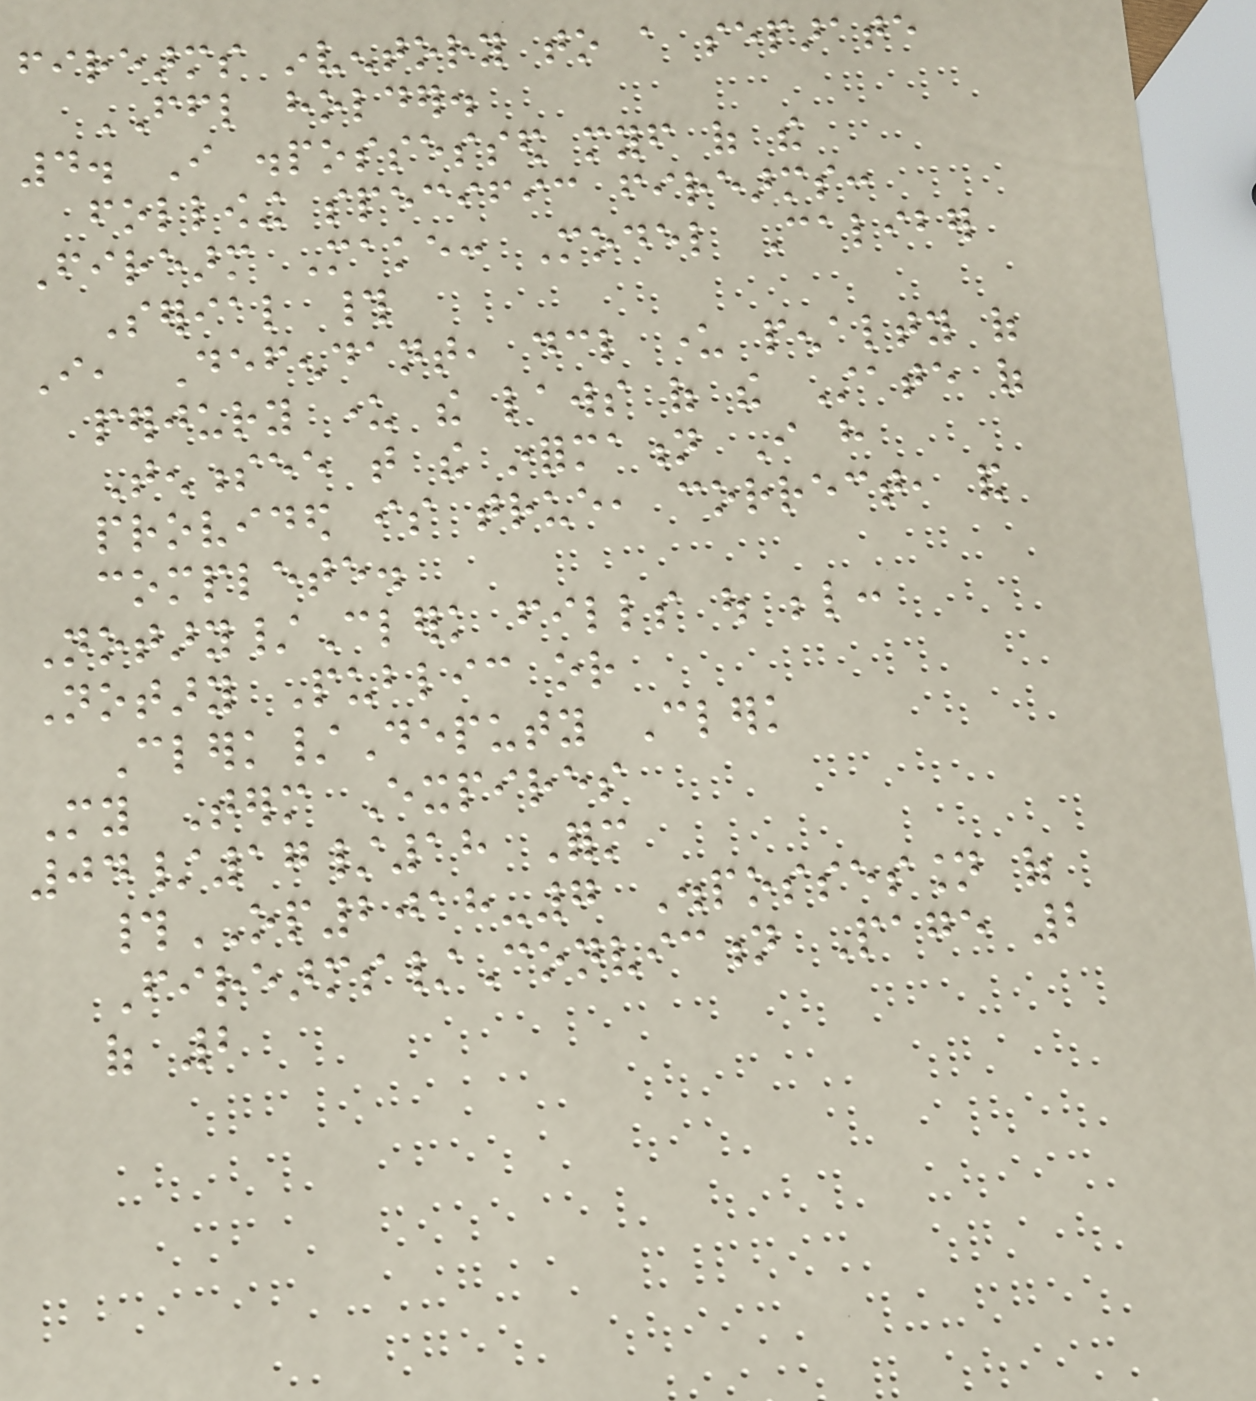firearms inventory to a separate
FFL holder.
4. I dispossessed myself of the
following specific firearms:
Firearm Make: Model Caliber
Serial #
I, Defendant, declare under penalty of
perjury under the laws of the State of
Tennessee that the information I have
provided is true, correct, and
complete.
Notary/Clerk fills out below:
Notary Public or
Clerk/Deputy Clerk
My Term Expires
04/17/18 Form
#OP2018-7 Dispossession of
Firearms/Conviction Page 2
of 2
